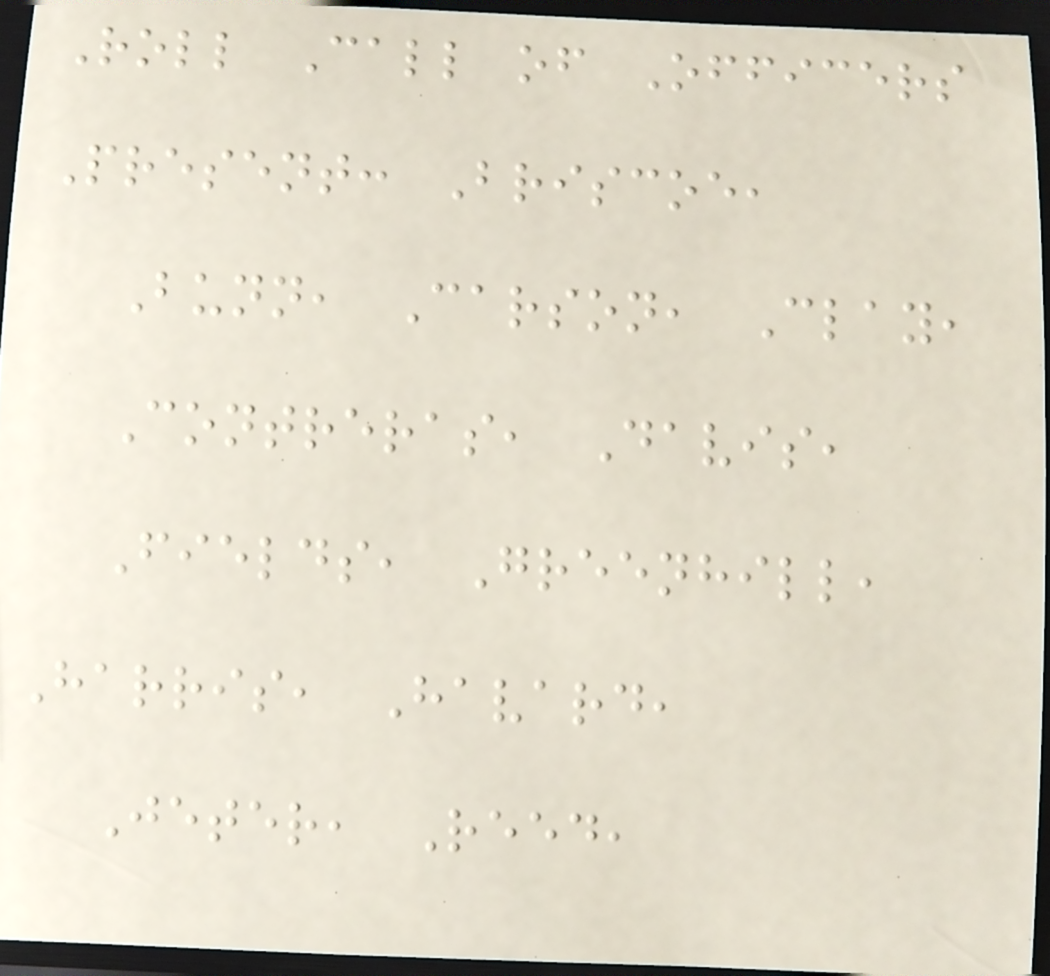Roll Call of Officers
Present: Briscoe,
Bunn, Carson, Clay,
Contreras, Davis,
Fields, Greenhill,
Harris, Havard,
Jeter, Reed,
